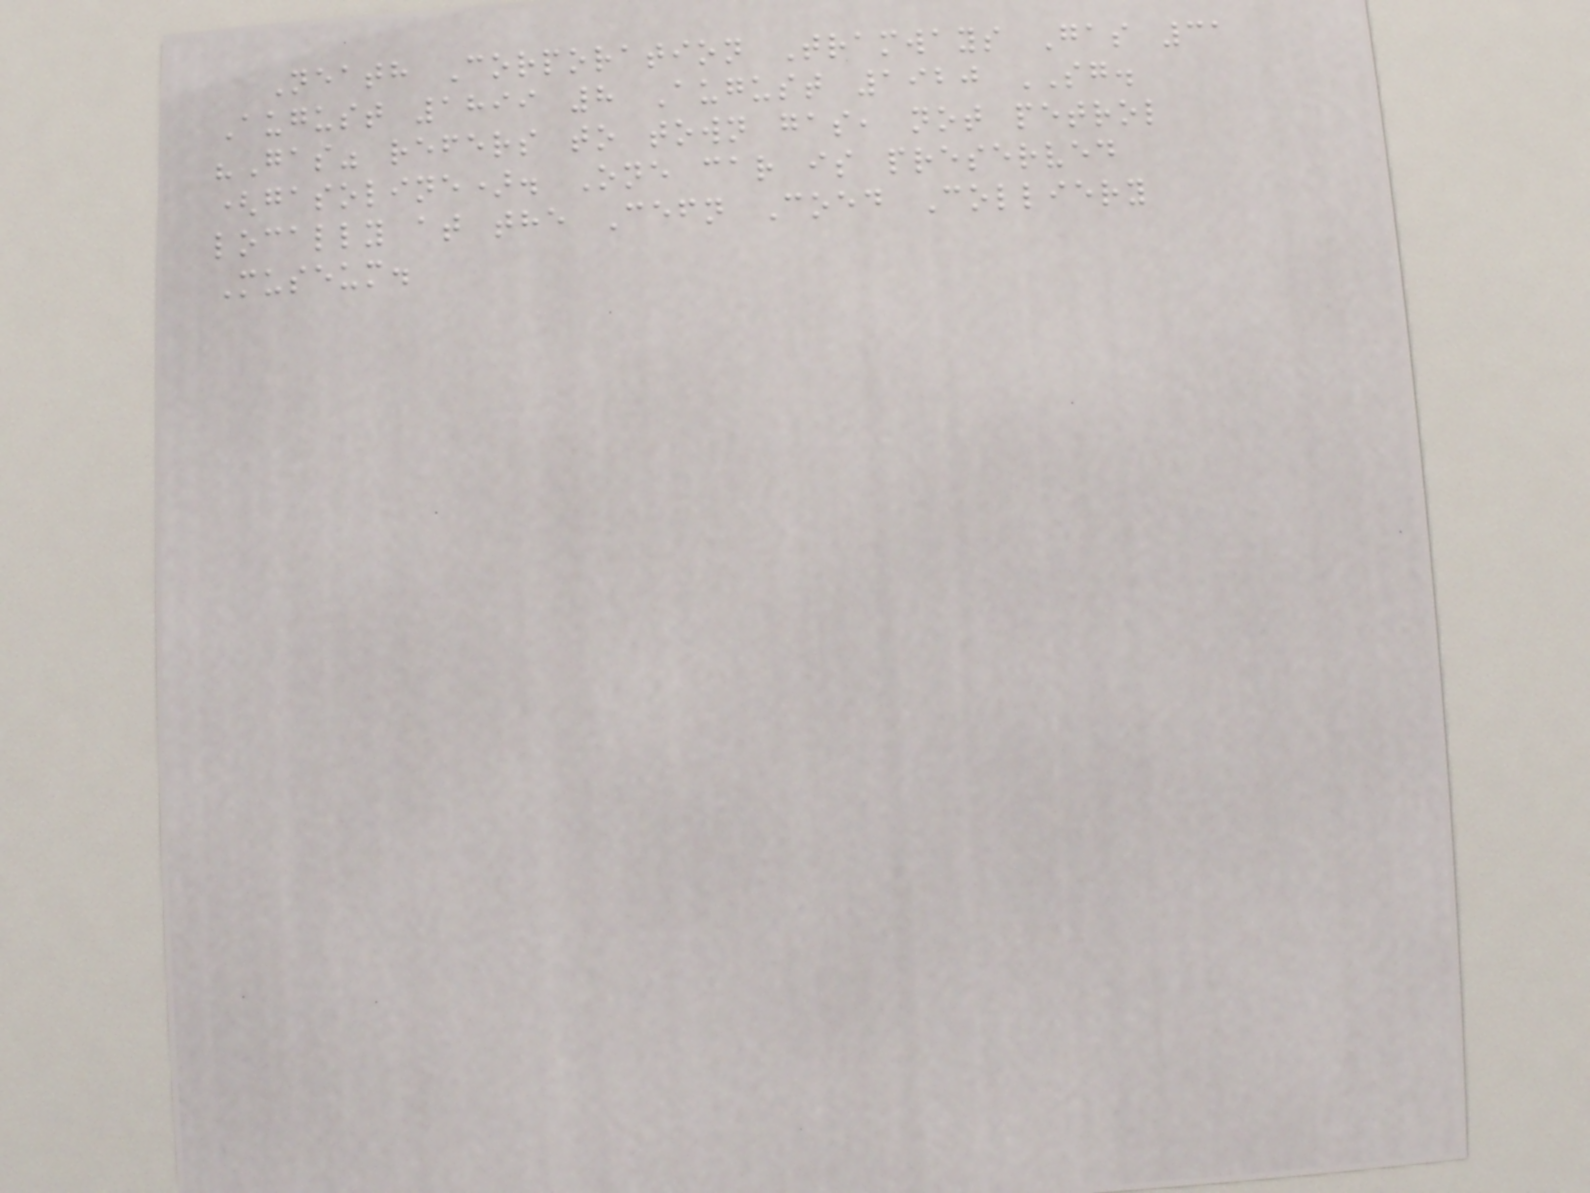Neath Corporation Tramways Gas 31
August 1899 8 August 1920 SG.
"Gas" refers to town gas, not petrol
(gasoline). One car is preserved
locally at the Cefn Coed Colliery
Museum.
